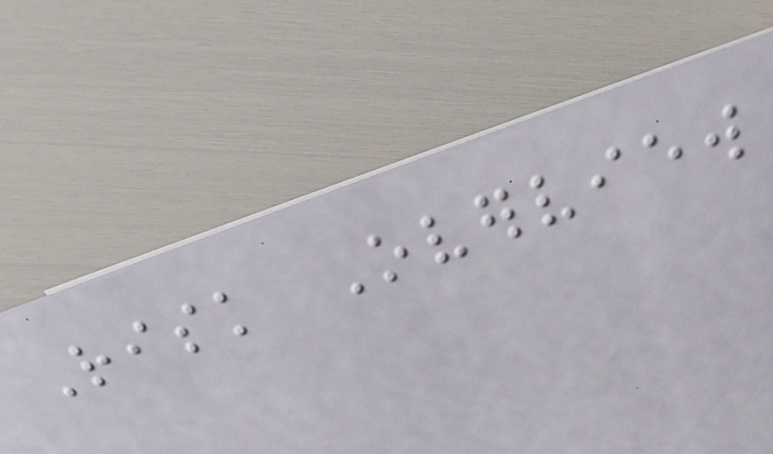Risk Overview
